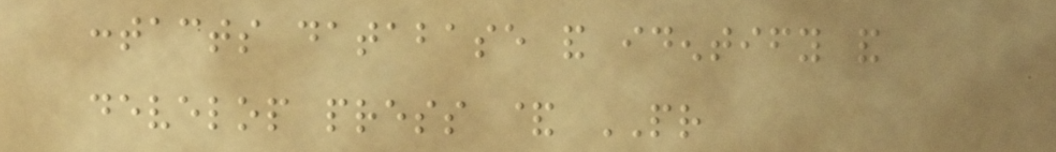contacts database and identify and
develop press & PR
